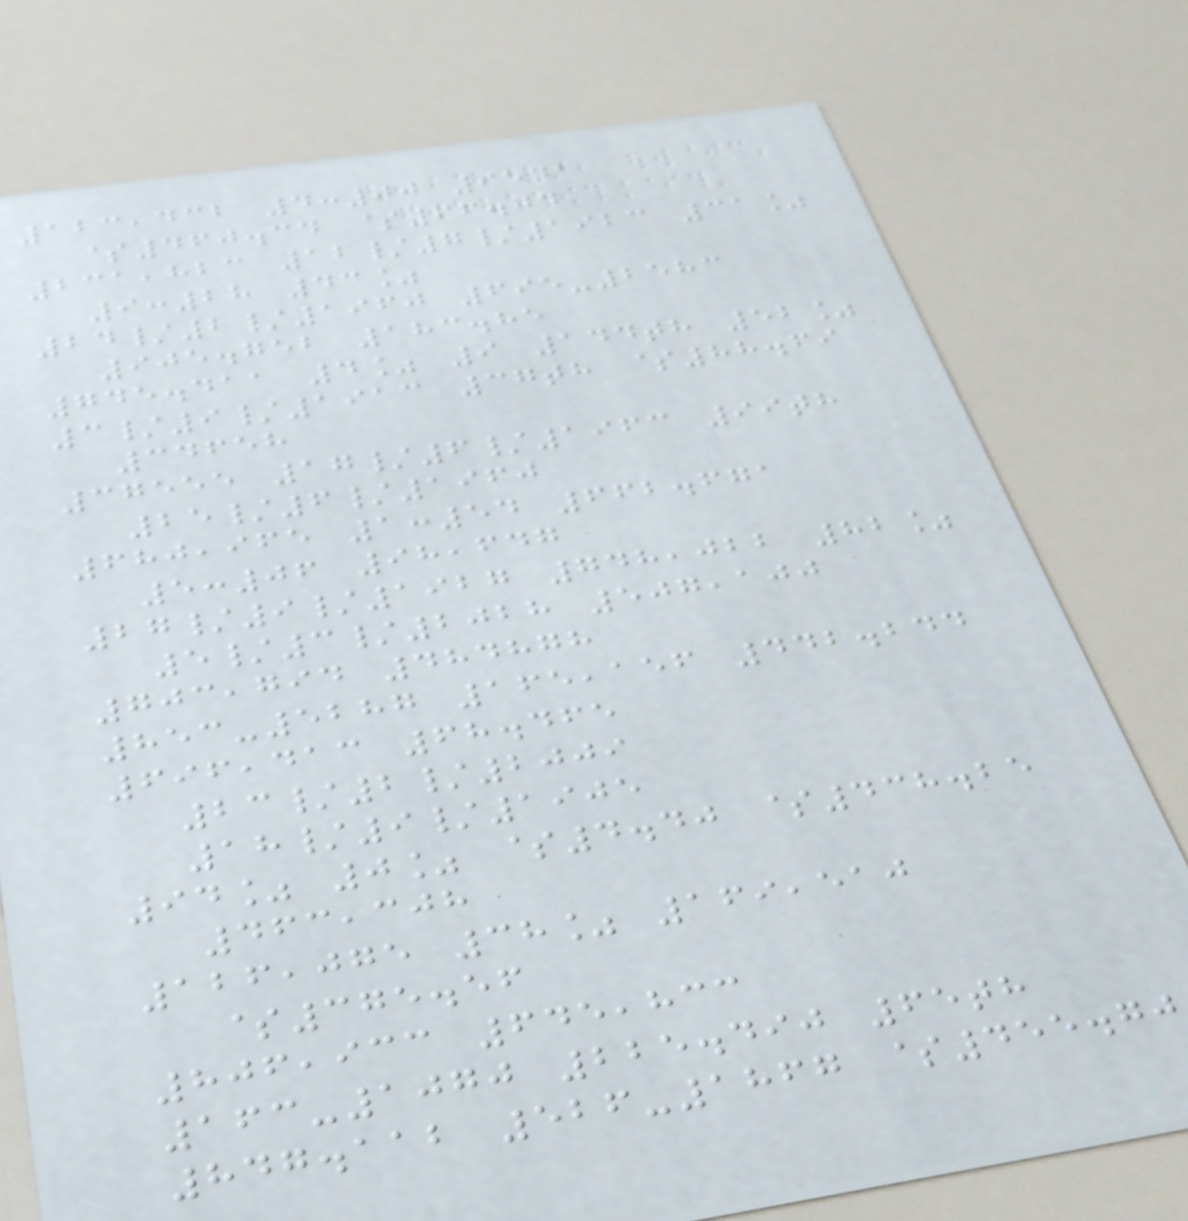123,432 4:00 9541
$460.34 $66.04
231,823 12/7/1923 31%
9:28 43%
24/2/1960 695-2583
905.752 183.85
745.411 4% 9 144th 52%
3/9/1913 37th $88.69
34658
37555 17/6/1963 99th
25/6/1960
680,965 1:54 662.671
5:06 98,647
27/9/1927 748,022 82%
5/3/2028 507,100
703,794 484878
853-5287 165,156 442.244
696,413 68.465
23/2/2009
18/9/1905
94% 0% $4.40 $438.25
463,308
126,075 38% 169,510
$375.56
806,933 645,833
163-1070 225.490 65th
847.112 526-1867 $455.70
